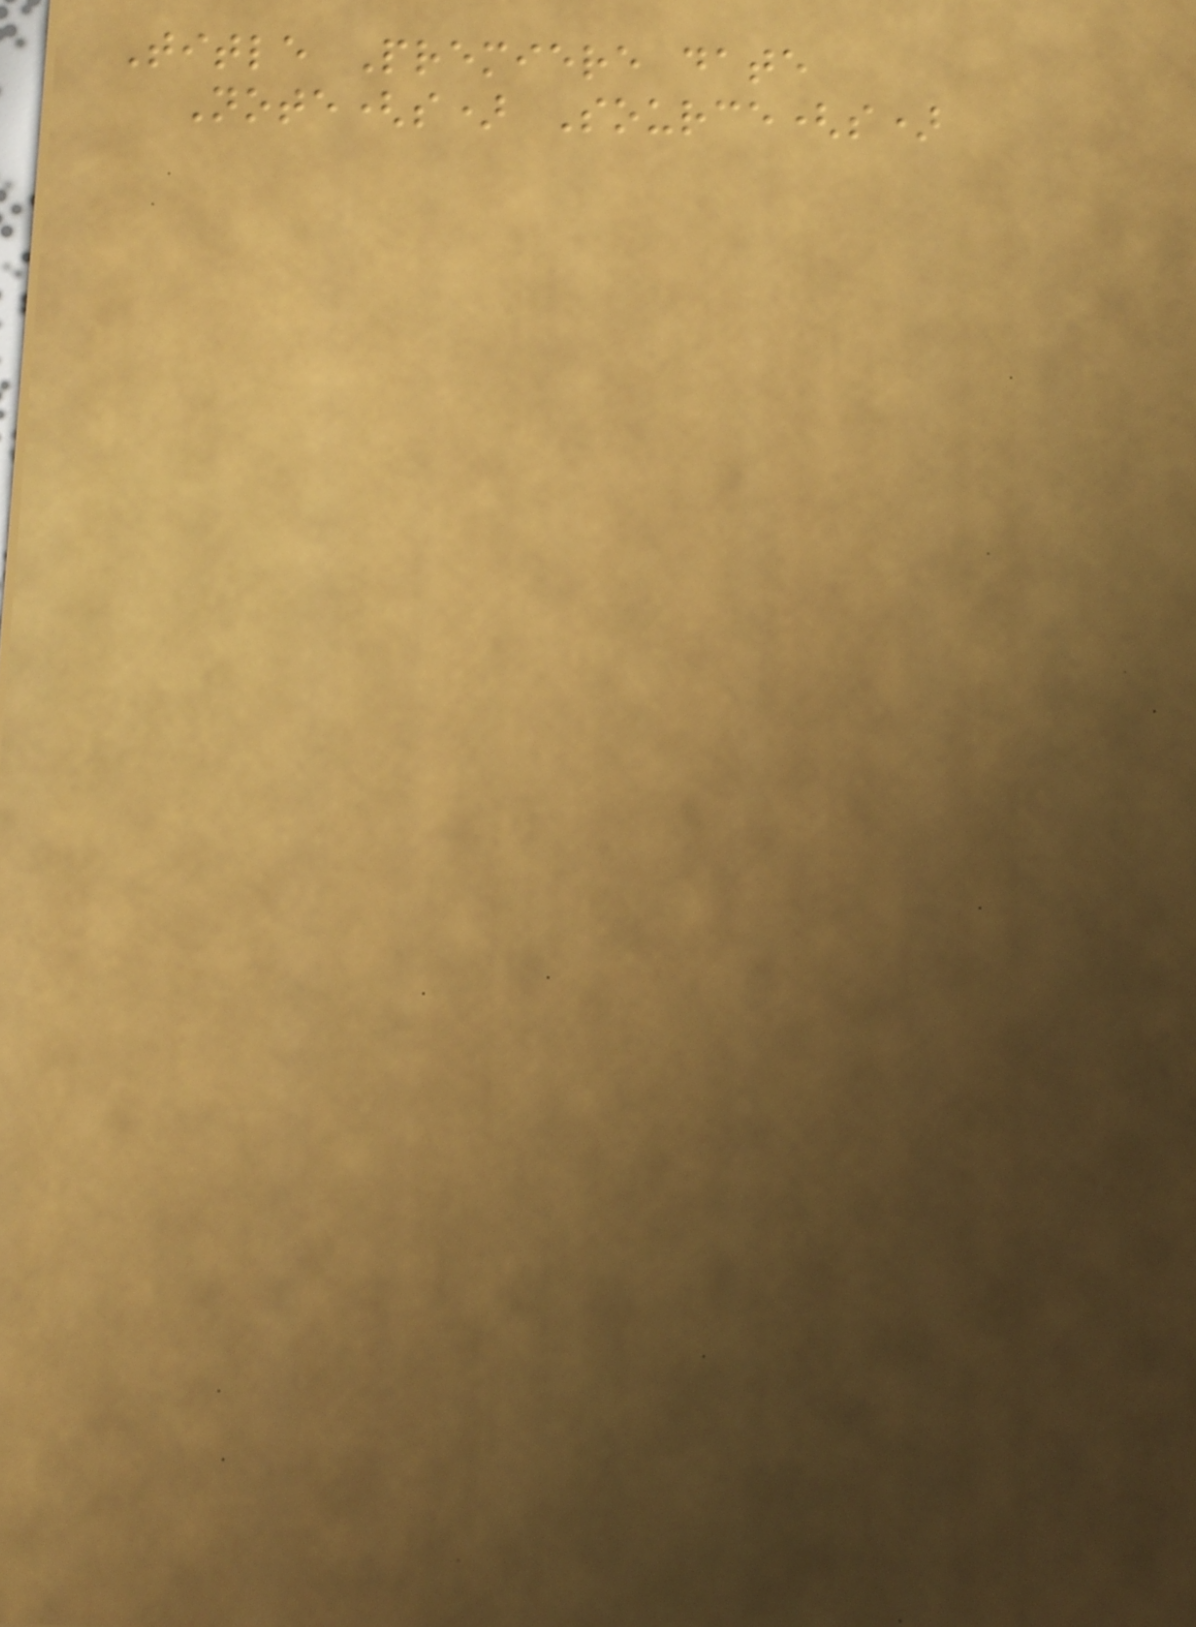Title Premiere date
Note(s) Source(s)
